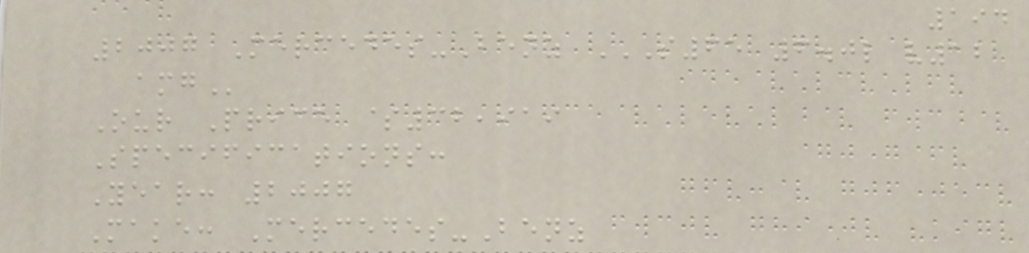194
2007 Mercedes-Benz S65 6.0L V12
AMG
Our Price $32,919
Specifications:
Year: 2007
Make: Mercedes-Benz
